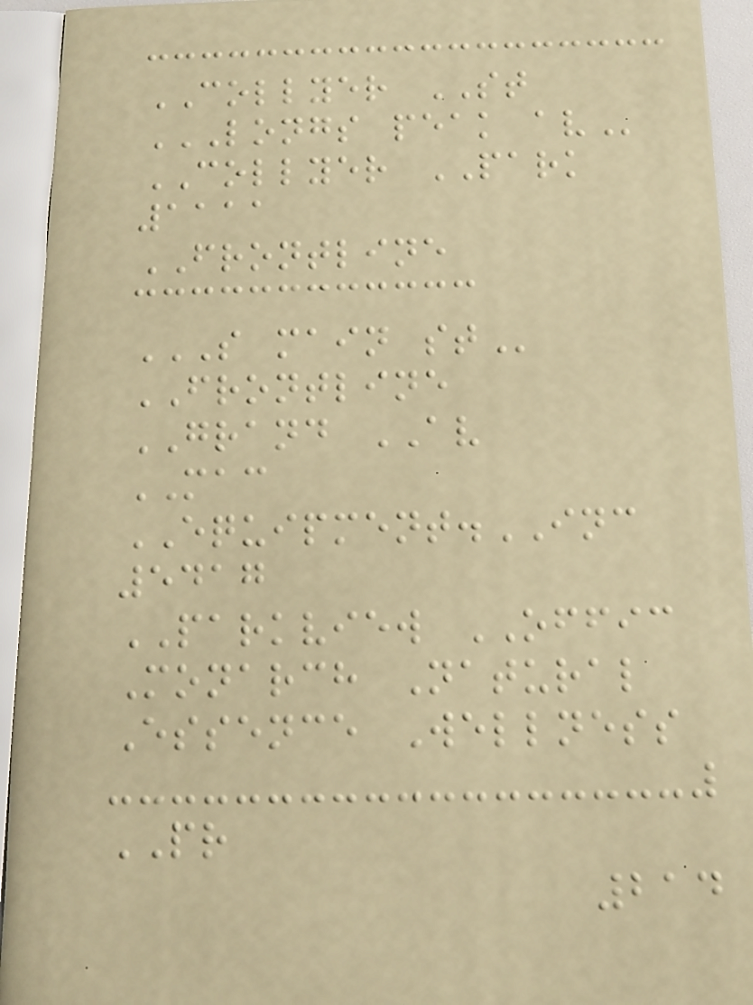COLLYER ST
LONGS PEAK AV
COLLYER PARK
1111
FRONTLINE
S MAIN ST
FRONTLINE
GRAND AV
MAC
EQUIPMENT.INC
5417
PARKVIEW OFFIC
Monarch Natural
Essence Wellness
PR
214
